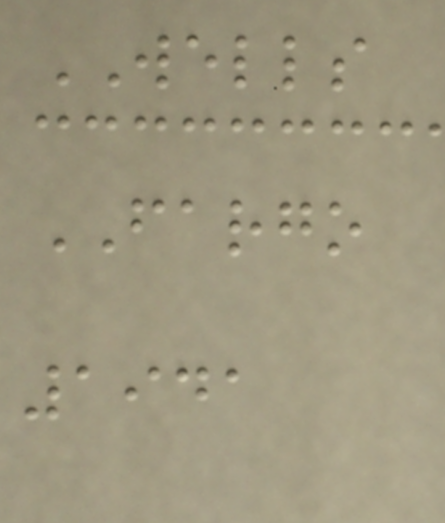WELLS
FARGO
1941
